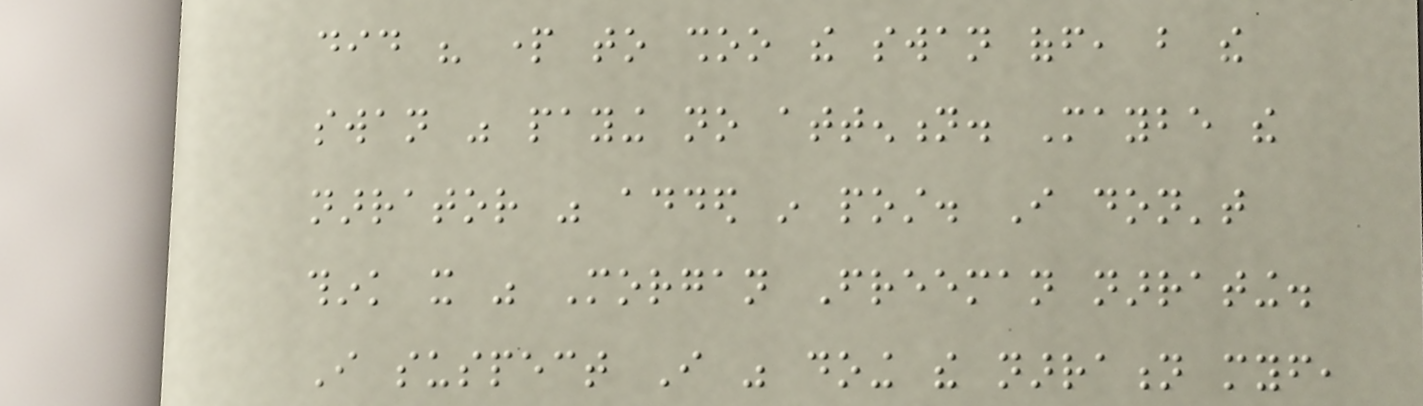did his part to shoo the swan off, but the
swan was paying no attention. Maybe the
narrator was added in post. I don't
think it was Morgan Freeman narrating.
I suspect I was doing the narration myself,
